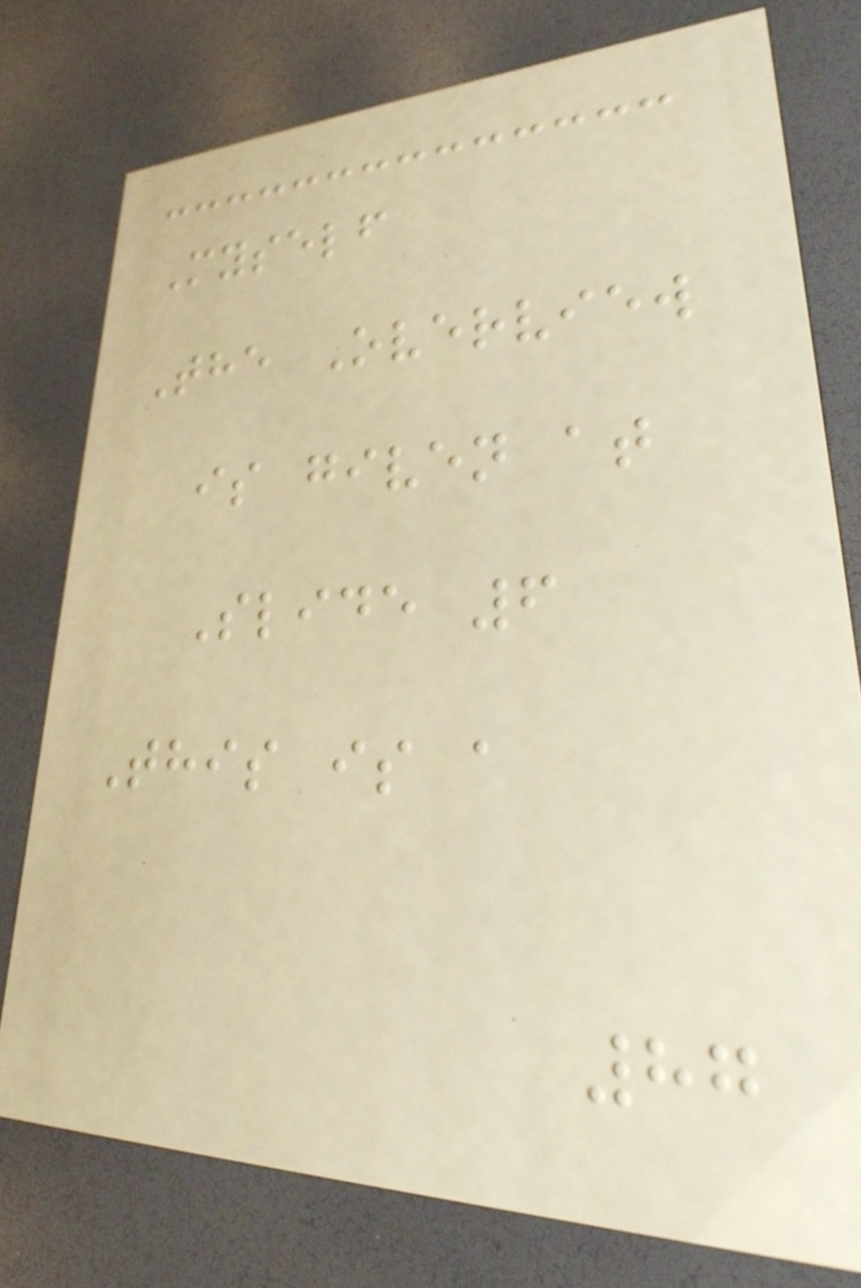Myself
The Overview
is given at
Slide 6
This is a
87
